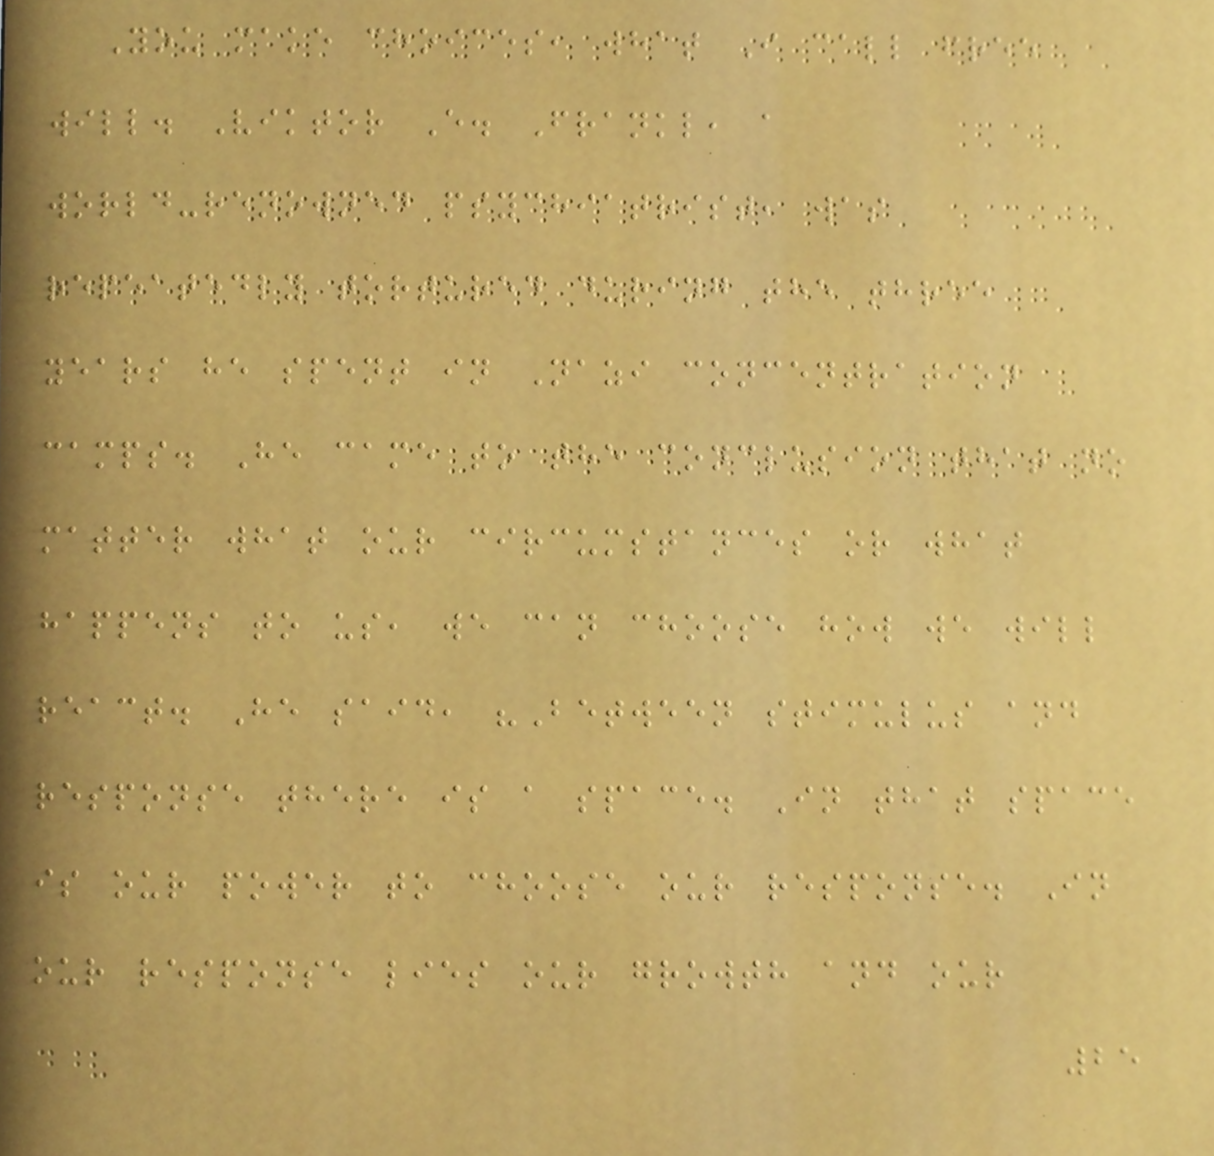You make choices, what I call free
will. Viktor E. Frankl, a
world-renowned psychiatrist, was
repeatedly tortured during the three
years he spent in Nazi concentration
camps. He came to the conclusion that no
matter what our circumstances or what
happens to us, we can choose how we will
react. He said, "Between stimulus and
response there is a space. In that space
is our power to choose our response. In
our response lies our growth and our
25
